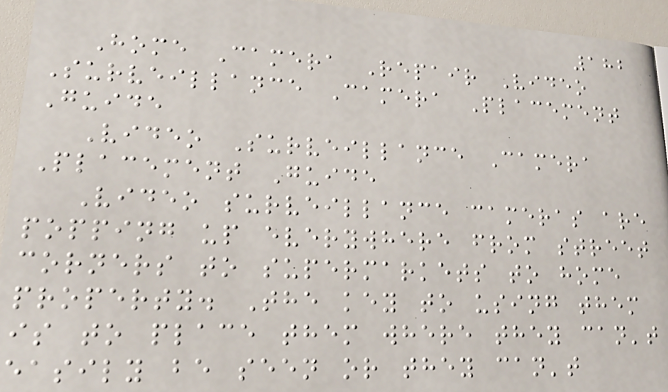182
Home Camera Repair Video
Surveillance Camera Placement
Guide
Video Surveillance Camera
Placement Guide
Video surveillance cameras are
popping up everywhere from street
corners to supermarkets to home
property. The key to using them
is to place them where they can't
easily be seen or they can't
